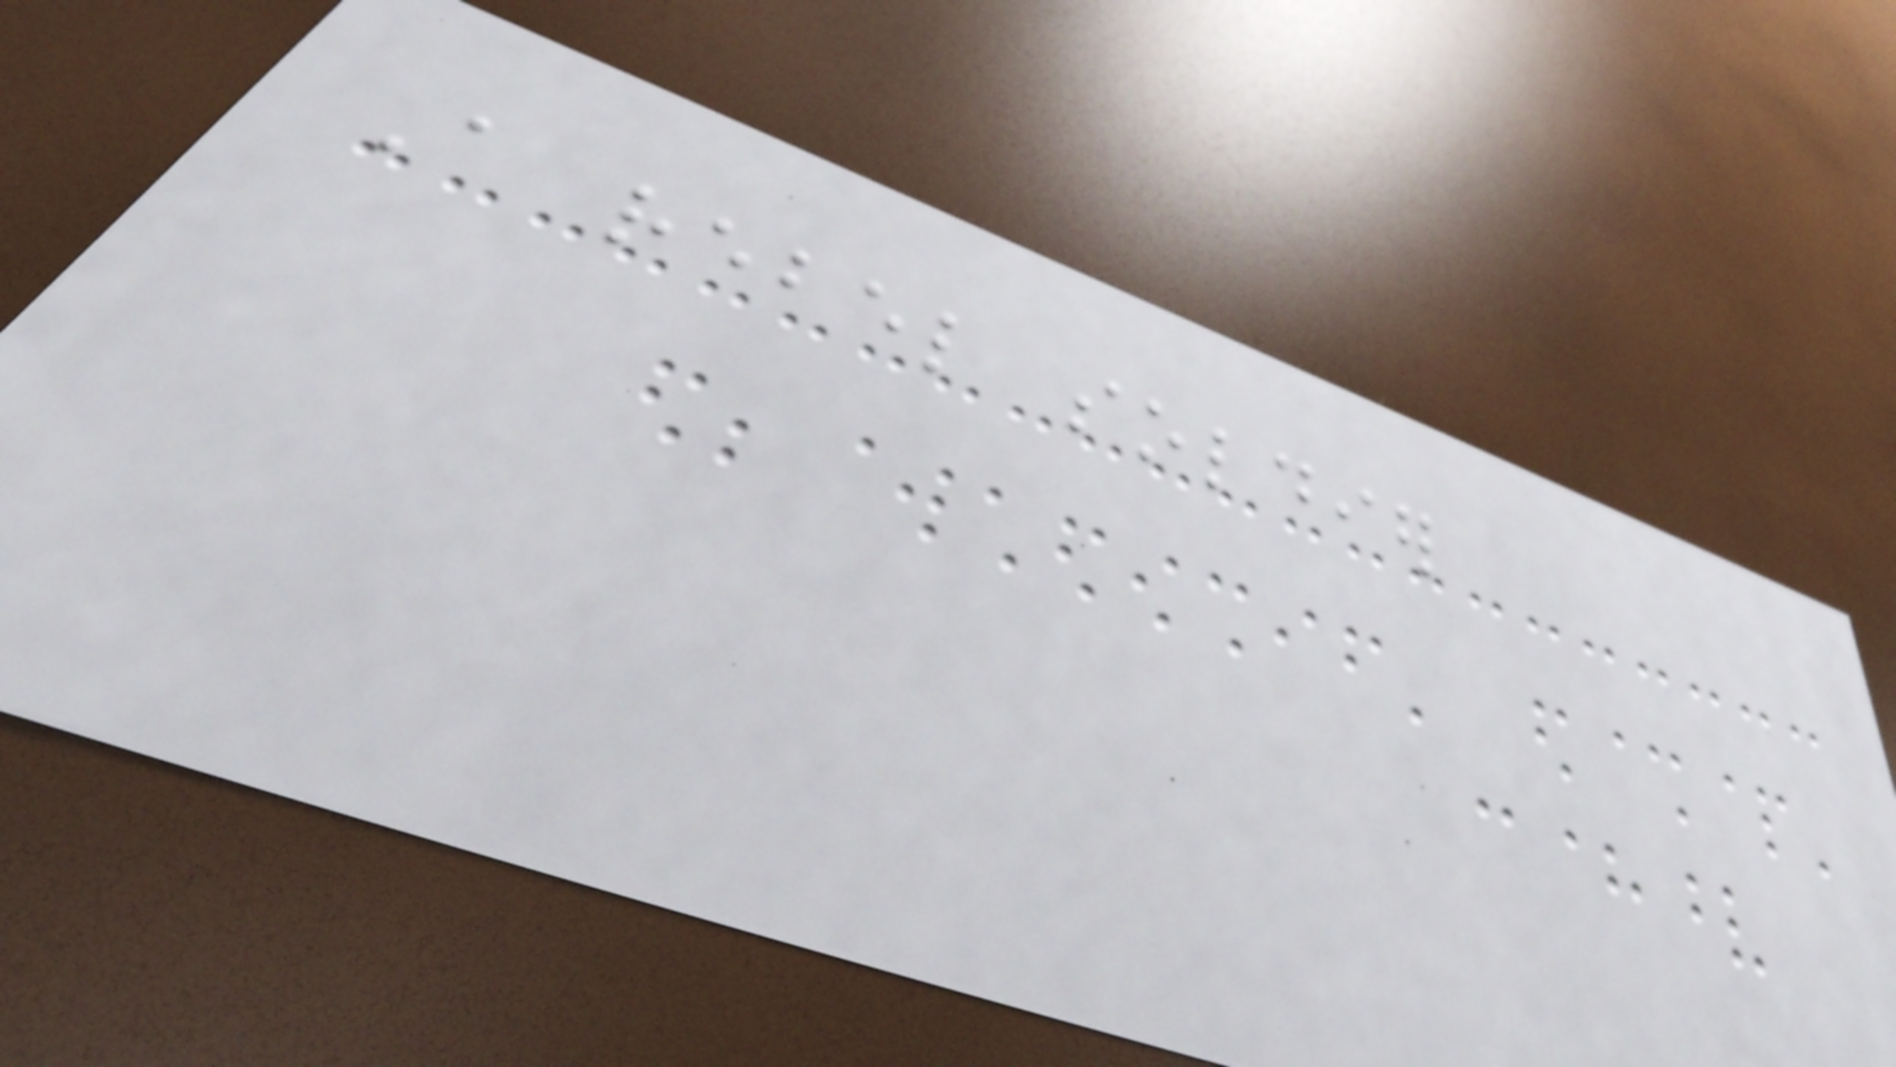A rebel soldier
